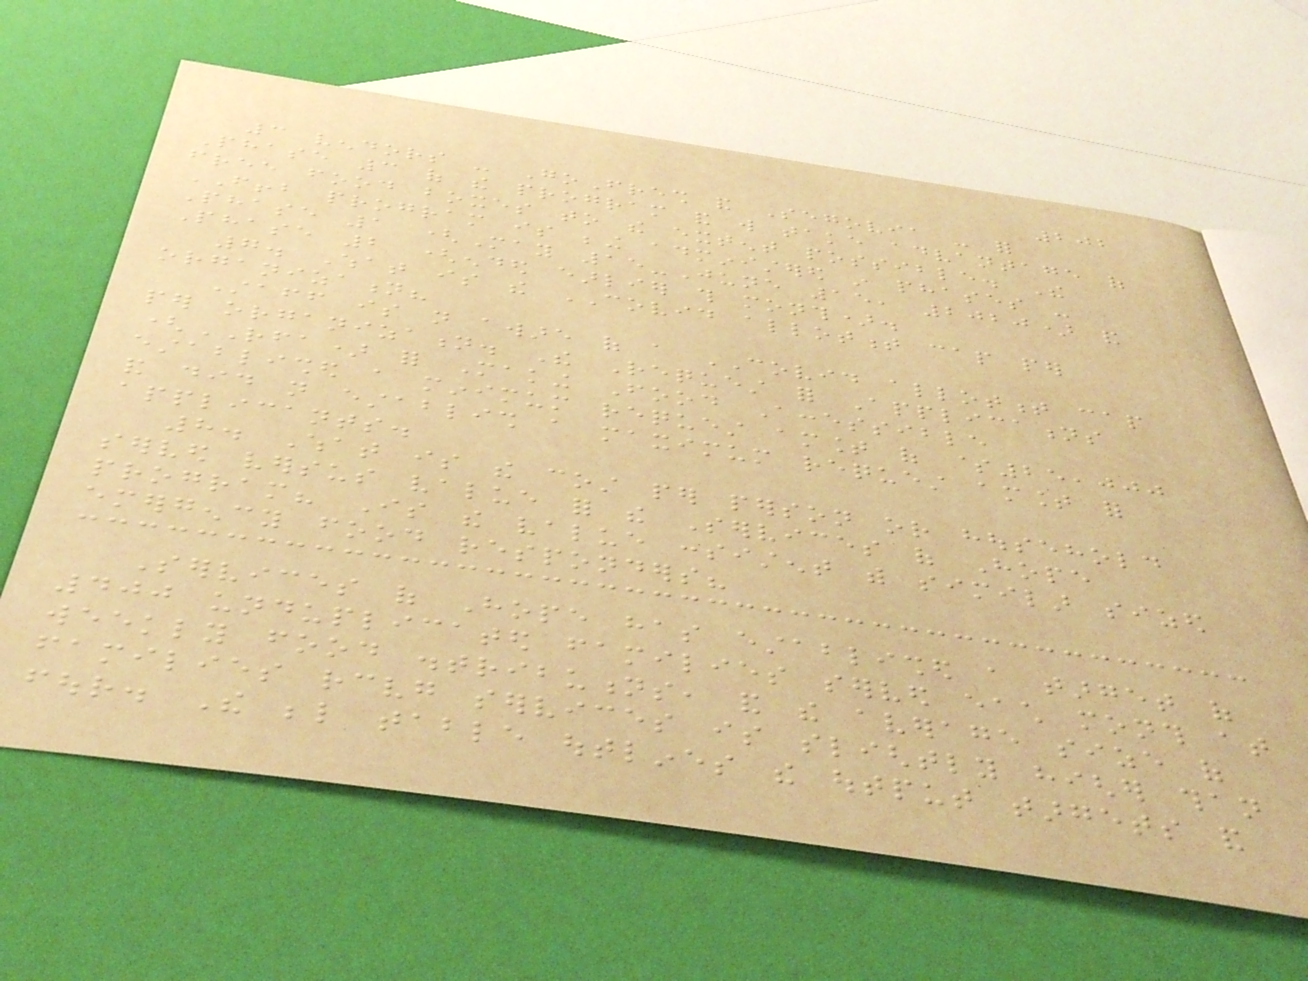202
3 vendors - GoFresh and Segovia - for
Phase 3 of the program and will take advantage of
free food boxes to the extent possible. The
FFFB program is being administered in phases -
Phase 1 (May 15-June 15, 2020) and
Phase 2 (ended earlier this month).
7. What is the COVID allotment cap per
organization?
Staff is not aware of a COVID allotment cap
per organization. The Request for Applications
(RFA) for Making Food Accessible
established a minimum request amount of $25,000
and did not establish a maximum request amount for
applicants.
8. What is the cost per person or household
served versus value for the Services of Hope
program? Is the value consistent with similar sized
emergency food responders?
Services of Hope has established a target of
400 unduplicated families served each month at
weekly food distributions, and the average size of
families receiving services is slightly higher than
four. The below table outlines the output targets and
